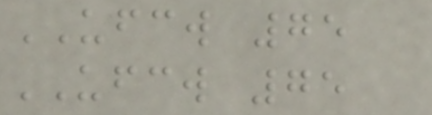UFCW 75
UFCW 75
